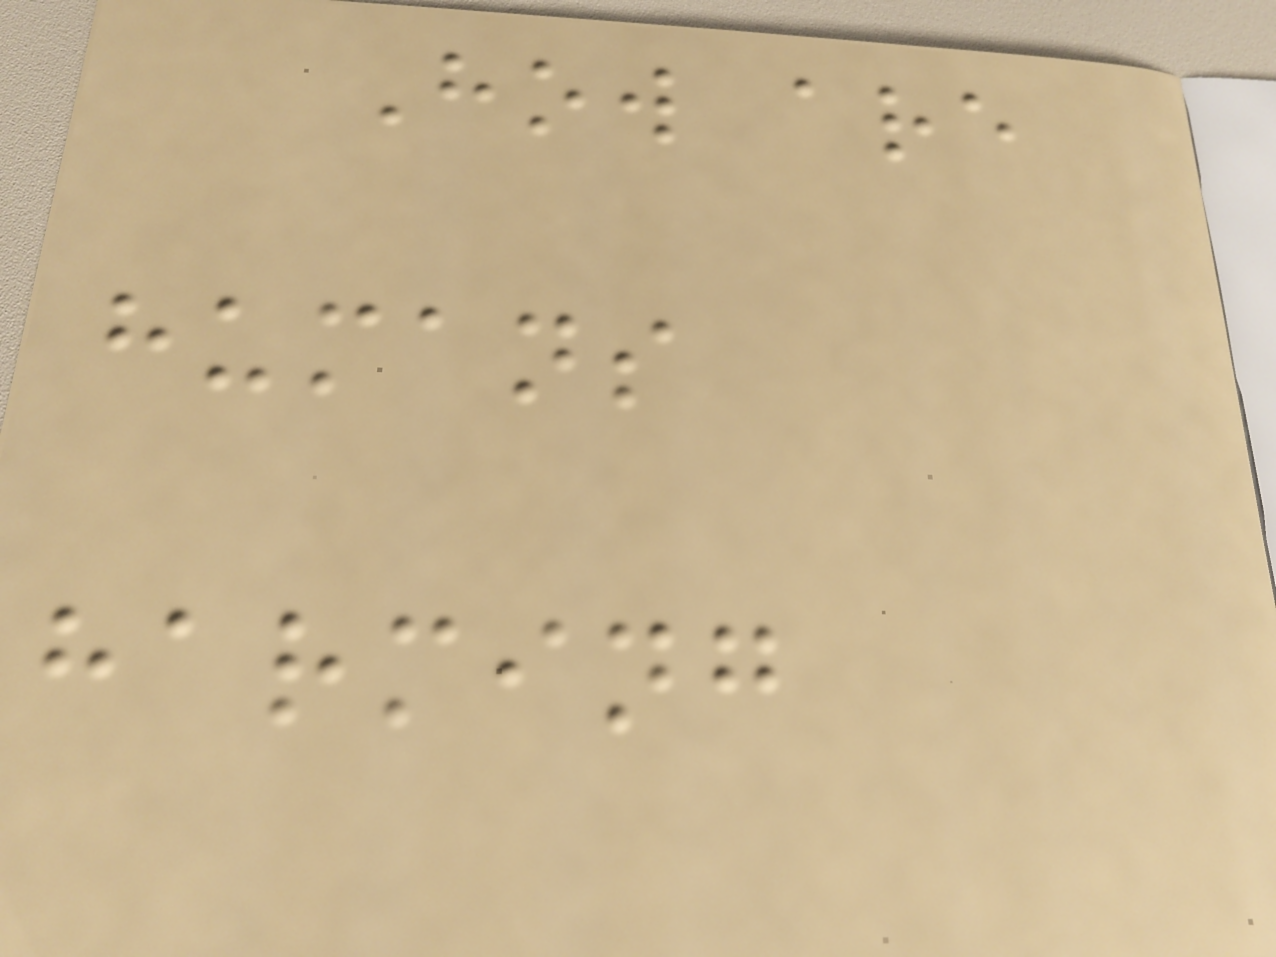How are
humans
harming
